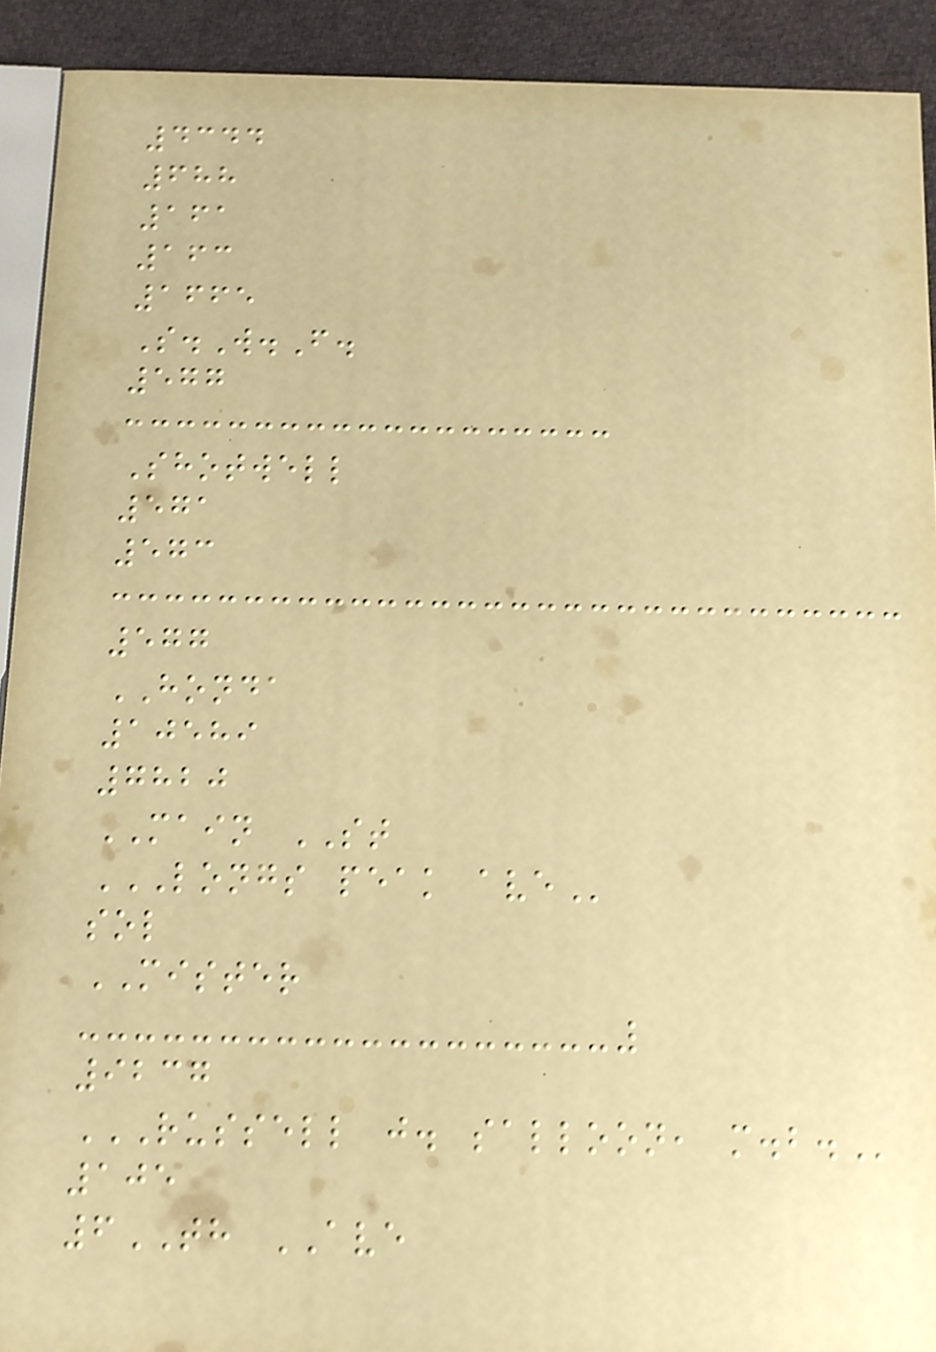4344
688
161
163
1665
S.W.F.
577
Shotwell
571
573
577
HONDA
10589
7820
MAIN ST
LONGS PEAK AVE
sol
MISTER
9237
RUSSELL J. SALLOON, M.B.
105
6TH AVE
